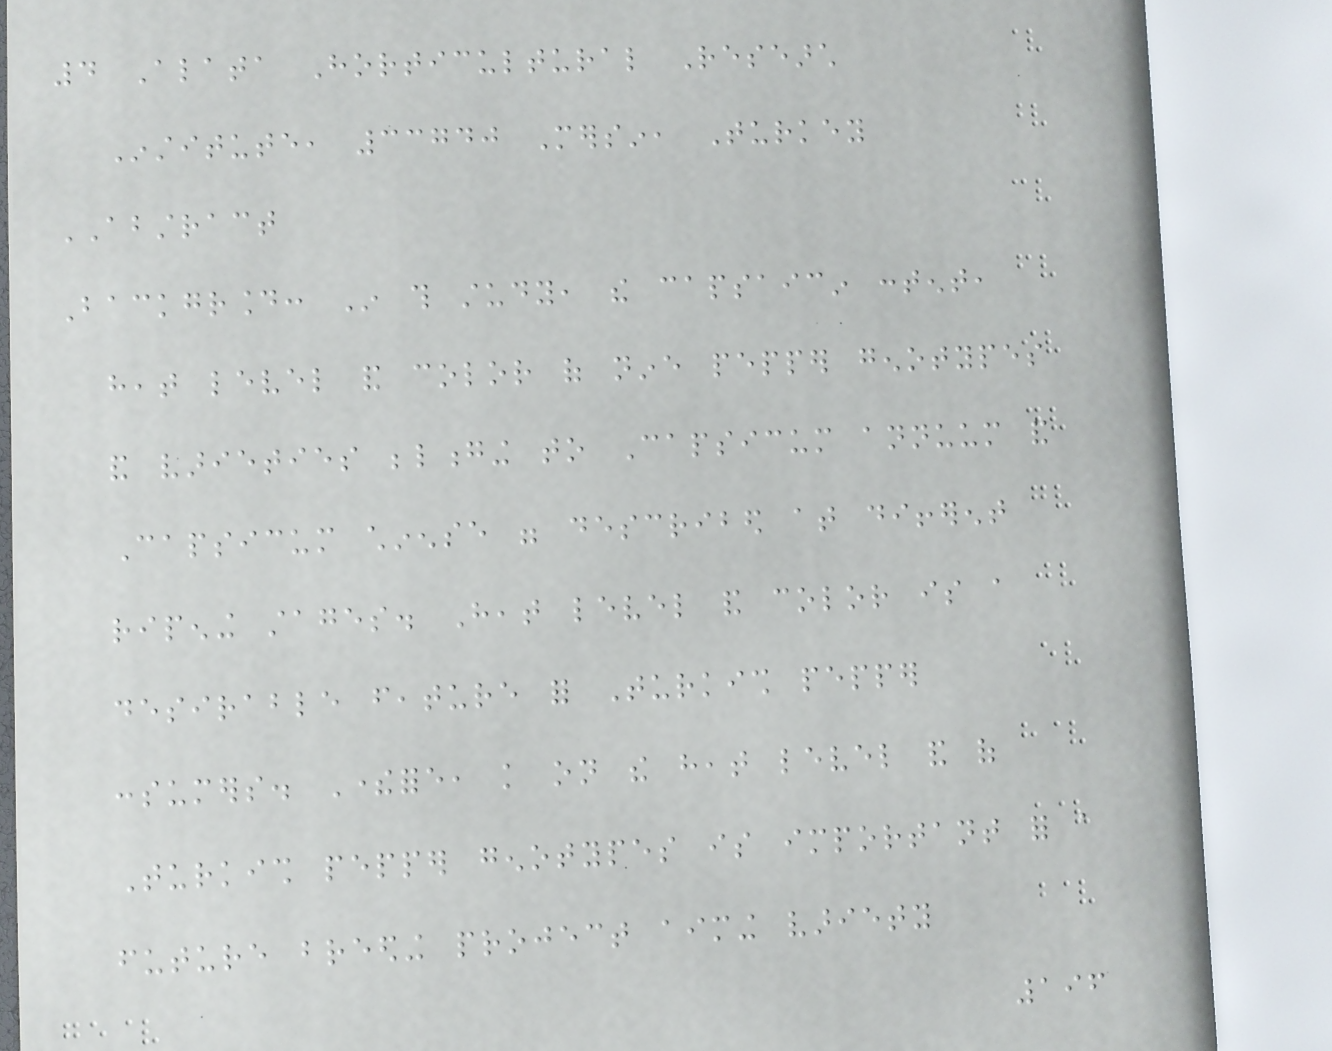4 Alata Horticultural Research
Institute, 33740 Mersin, Turkey
ABSTRACT
Background: In this study, the capsaicin content,
heat level and color of nine pepper genotypes
and varieties belonging to Capsicum annuum and
Capsicum chinense were described at different
ripening stages. Heat level and color is a
desirable feature for Turkish pepper
consumers. Therefore, knowledge on the heat level and of
Turkish pepper genotypes is important for a
future breeding project aiming variety
196
